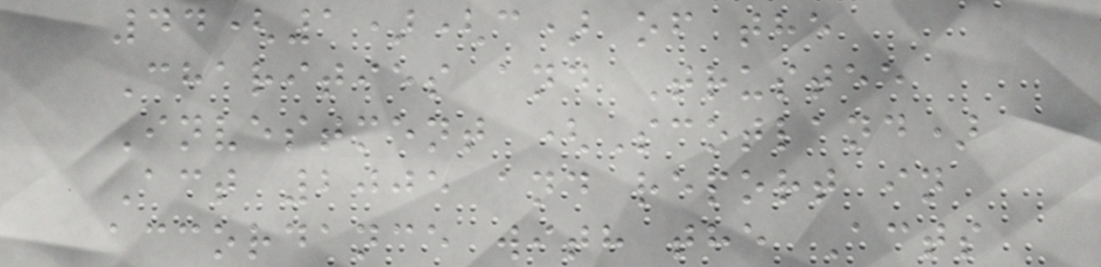44(1)(c) of the
Charities and Trustee
Investment (Scotland)
Act 2005 and report in
accordance with the Acts
